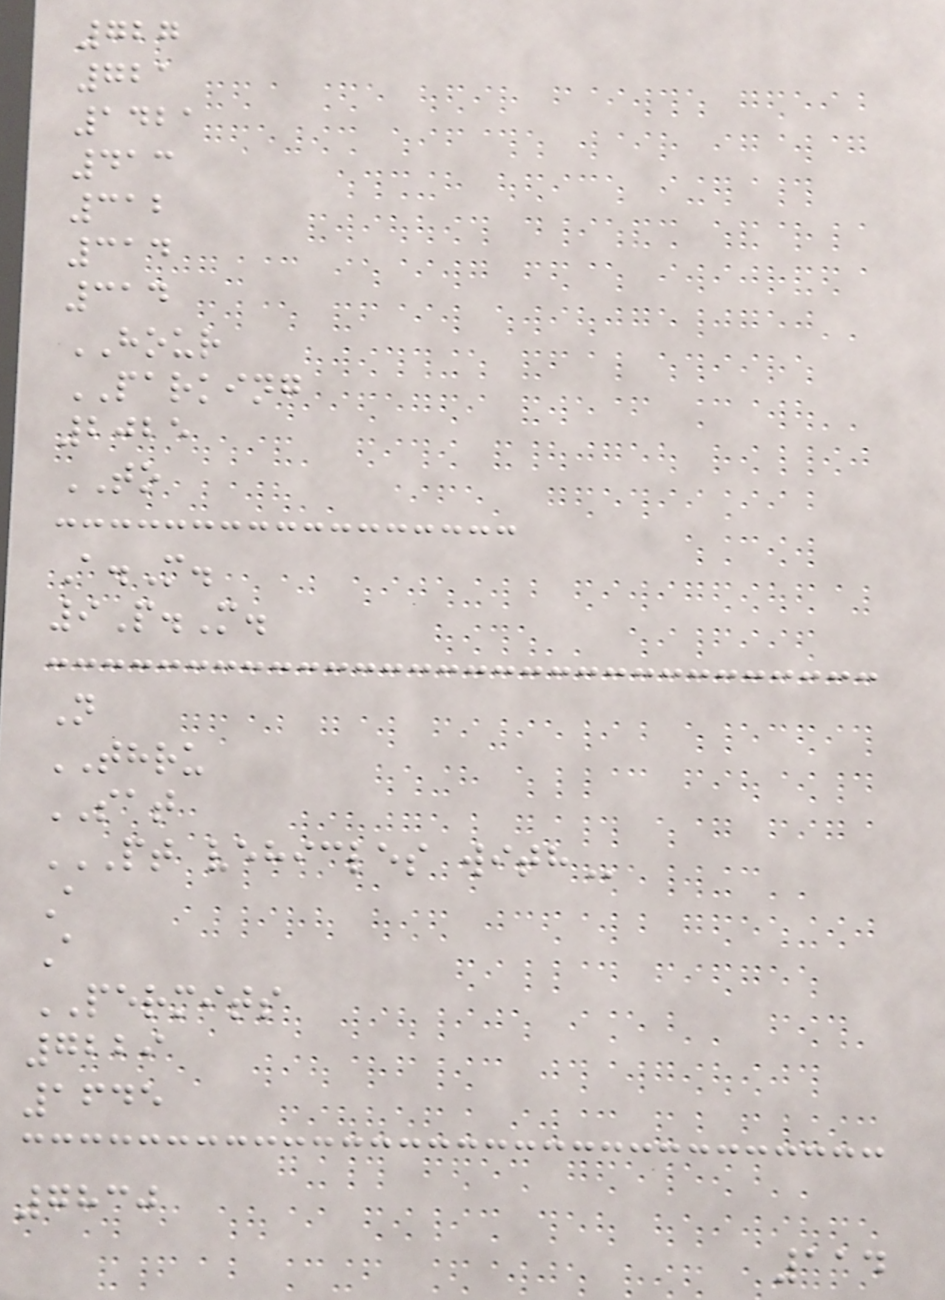727
721
1421
413
312
314
314
HOUR
PARKING
2025
TO
A.M.
9P.M.
N
THRU
SAT
PT VEHICLES WITH
A
A
PERMITS
7229
1645
7830
114
